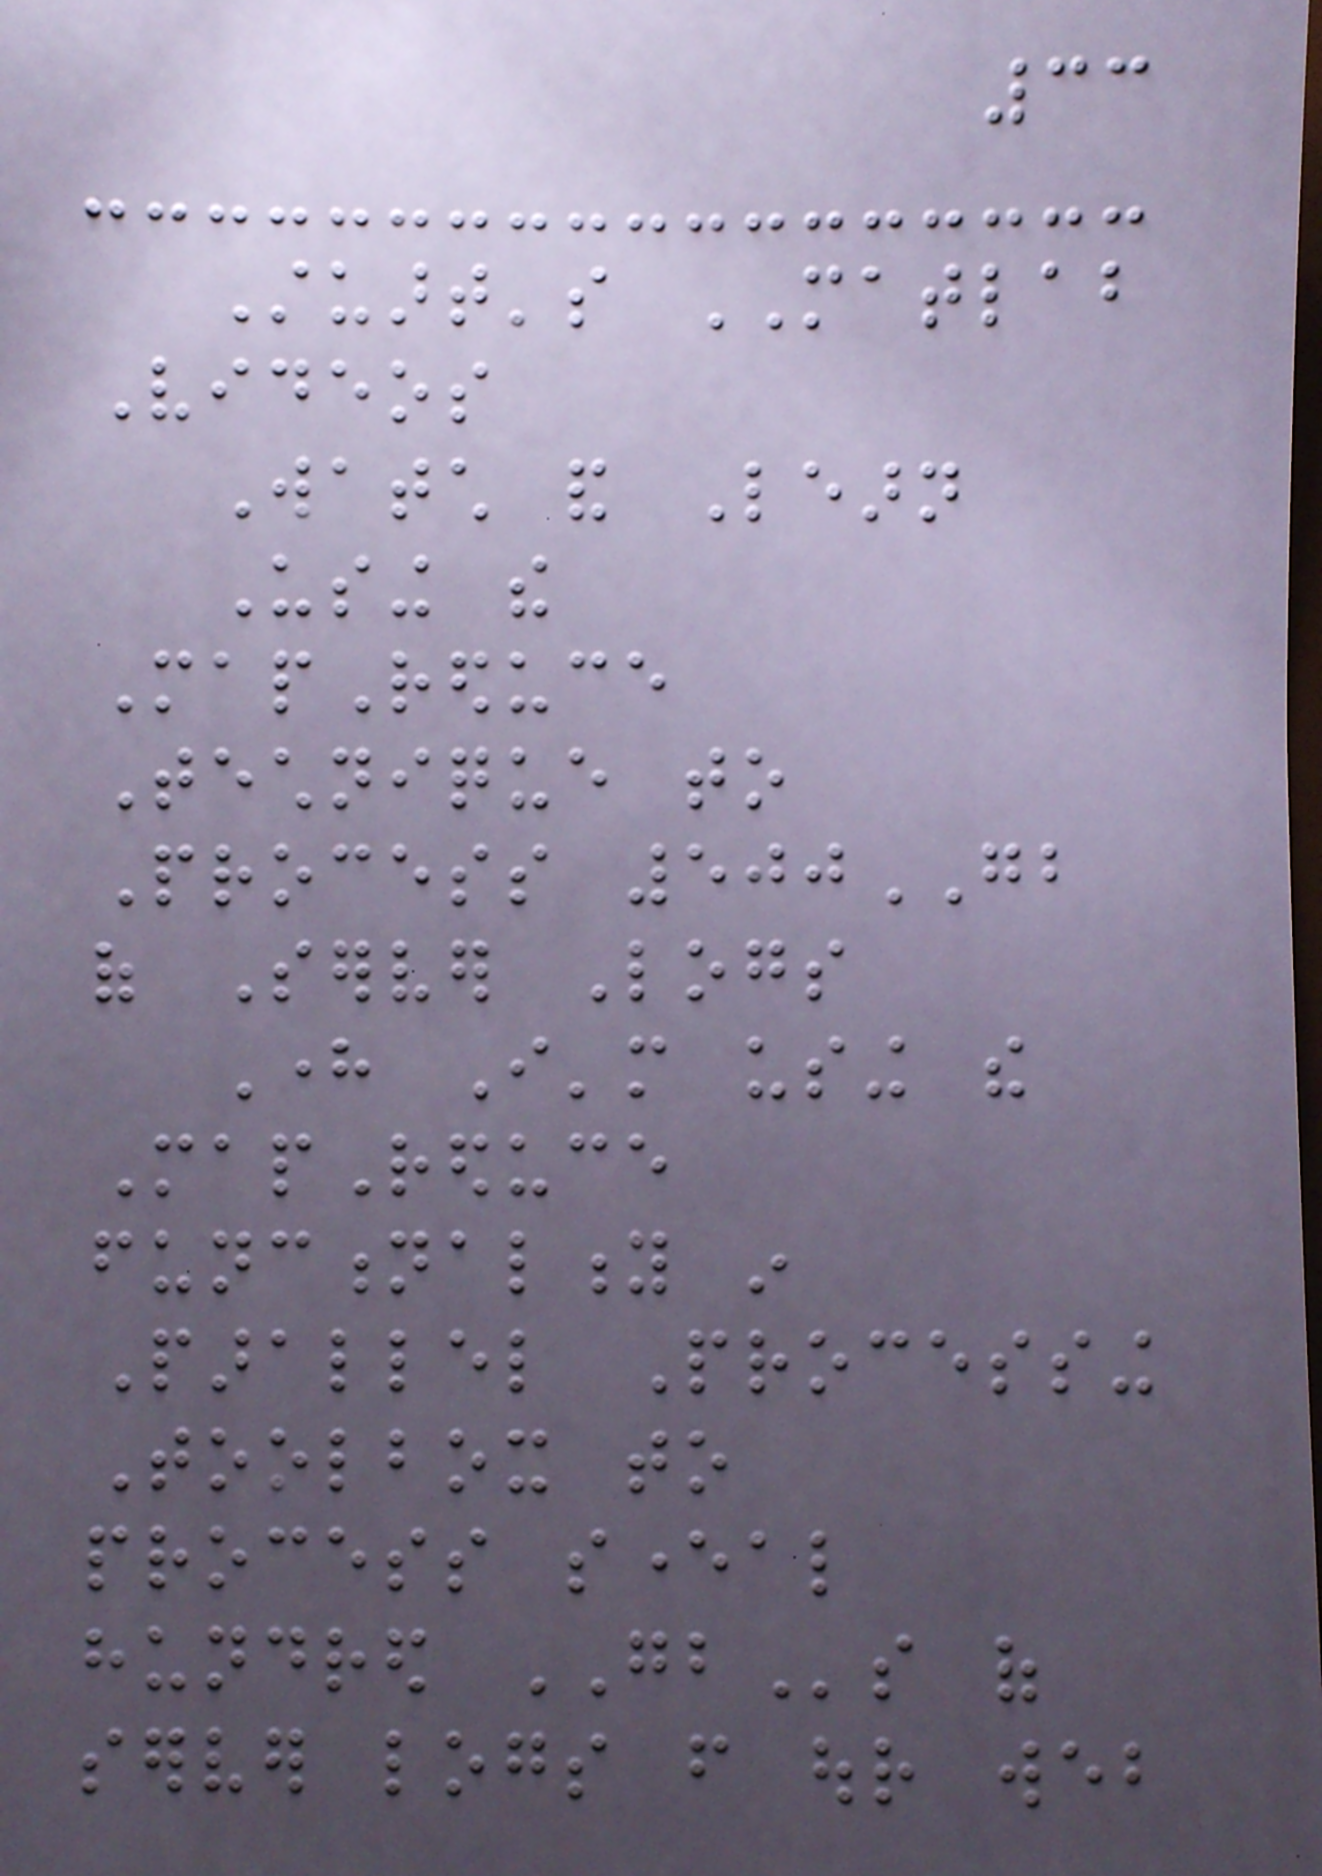33
Stuart's MATLAB
Videos
Watch and Learn
Using the
MapReduce
Technique to
Process 500GB
of Server Logs
Here I'm using the
MapReduce
functionality in
Parallel Processing
Toolbox to
process several
hundred GBs of
server logs from our web
